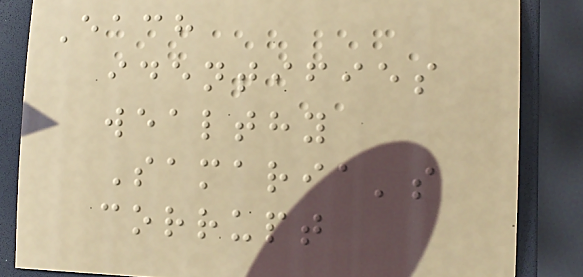Each
identifies
wealthy
Samaria's
corrupt
